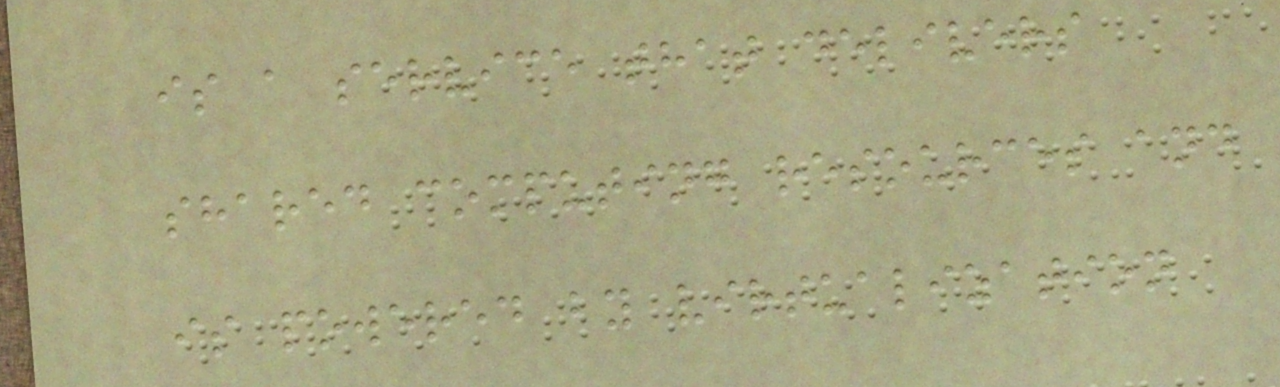is a service that delivers
shared computing resources and
is powered by virtualization
